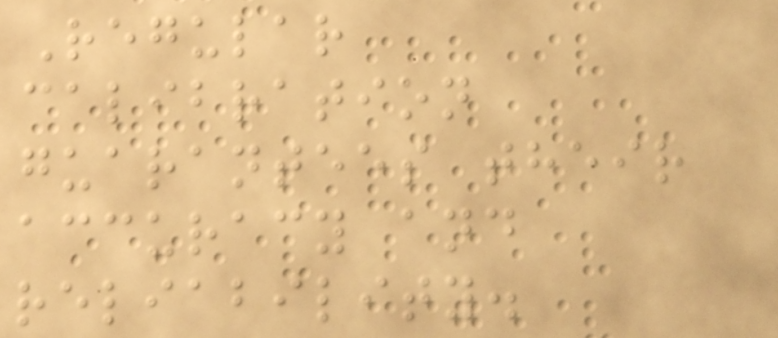Regular
calibration
guarantees their
accuracy and
reliability.
